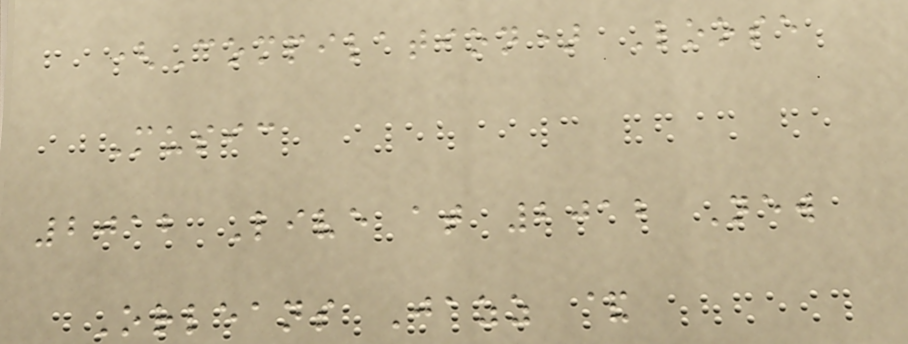(Compilation) Loose
Music
2012 Live at 2012 New
Orleans Jazz &
